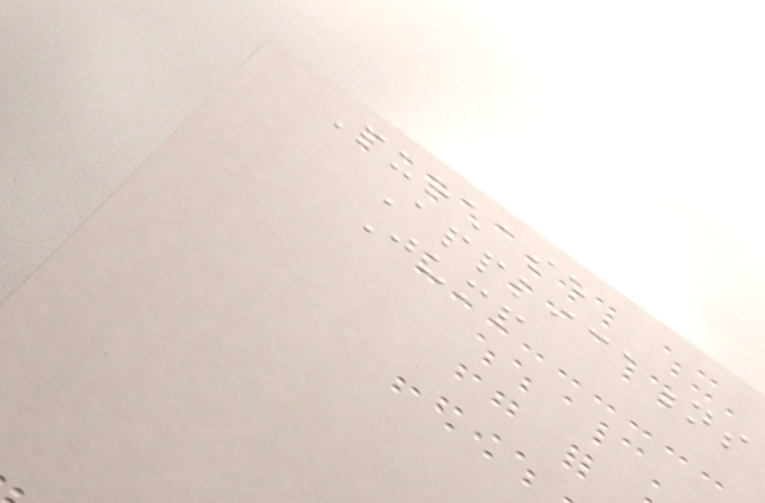Purchase
Applications
Jump
